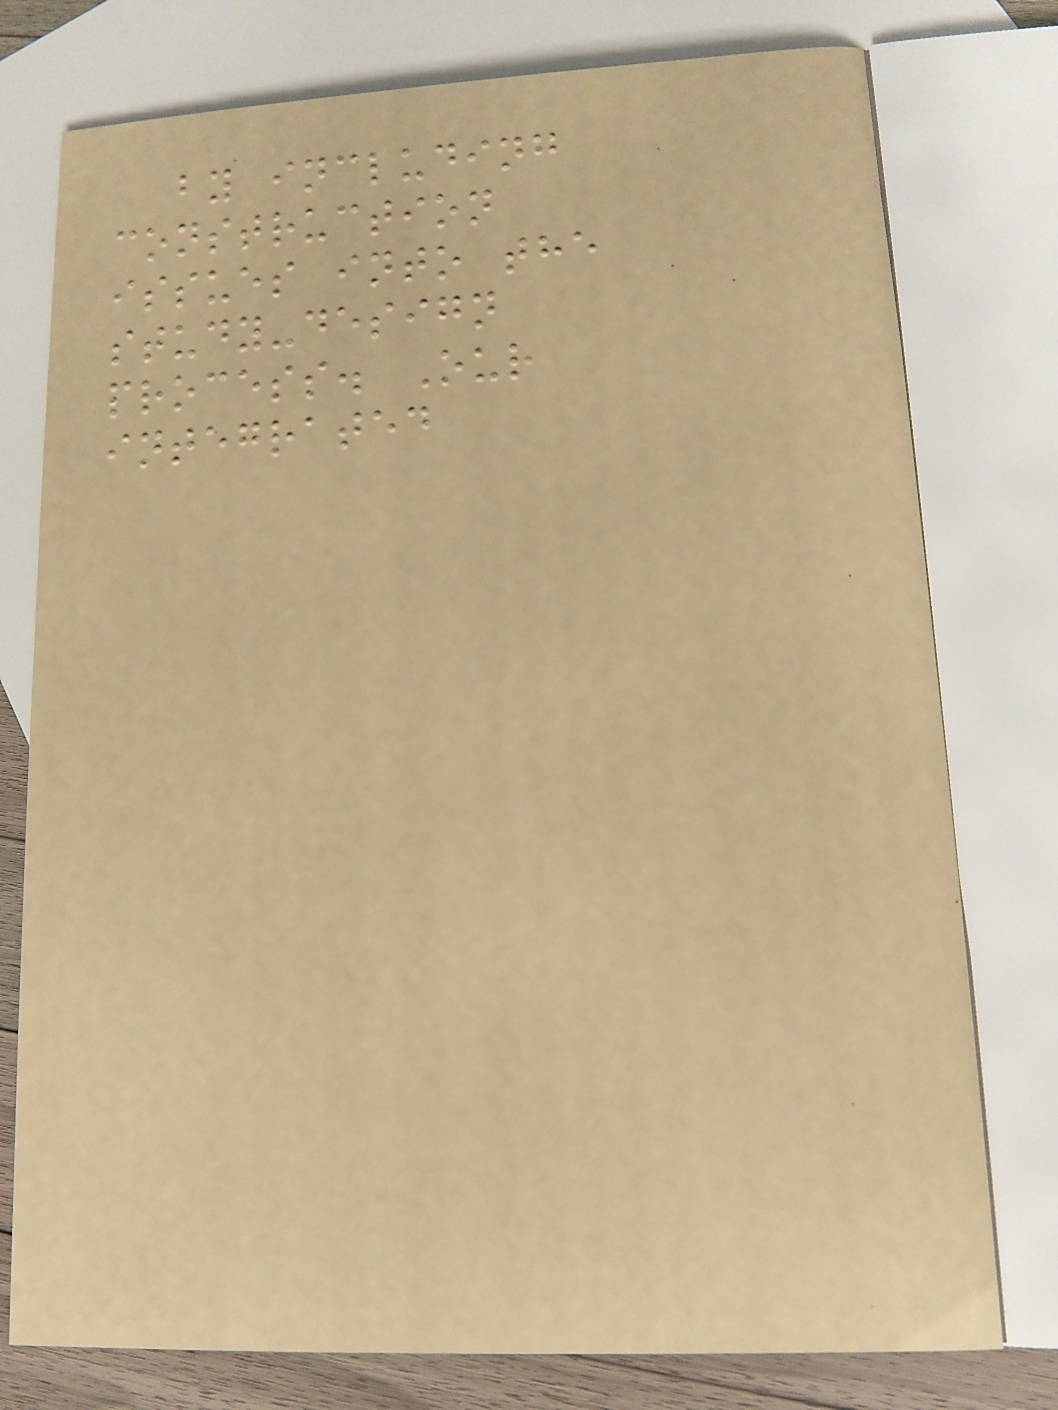by including
construction
issues into the
study-design
process. Our
integrated
